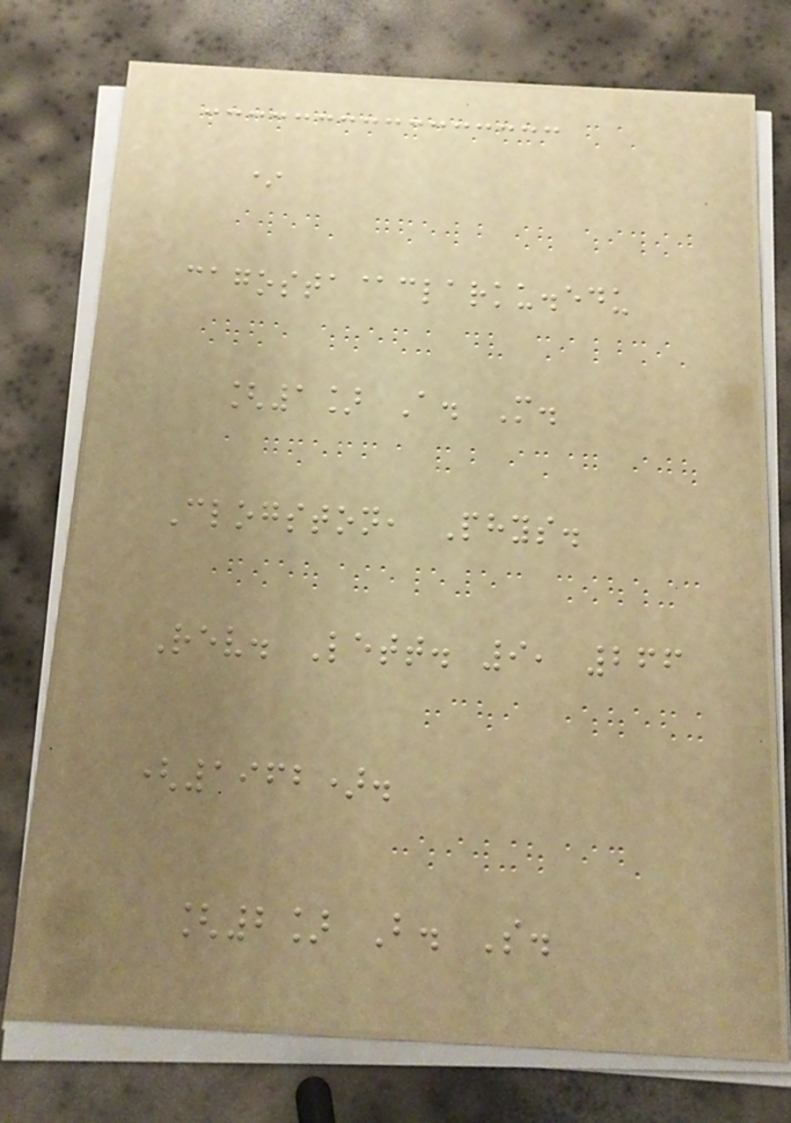*
cagosta@clarku.edu
[1] A. M.
Clogston, Phys.
Rev. Lett. 9, 266
(1962).
[2] B. S.
